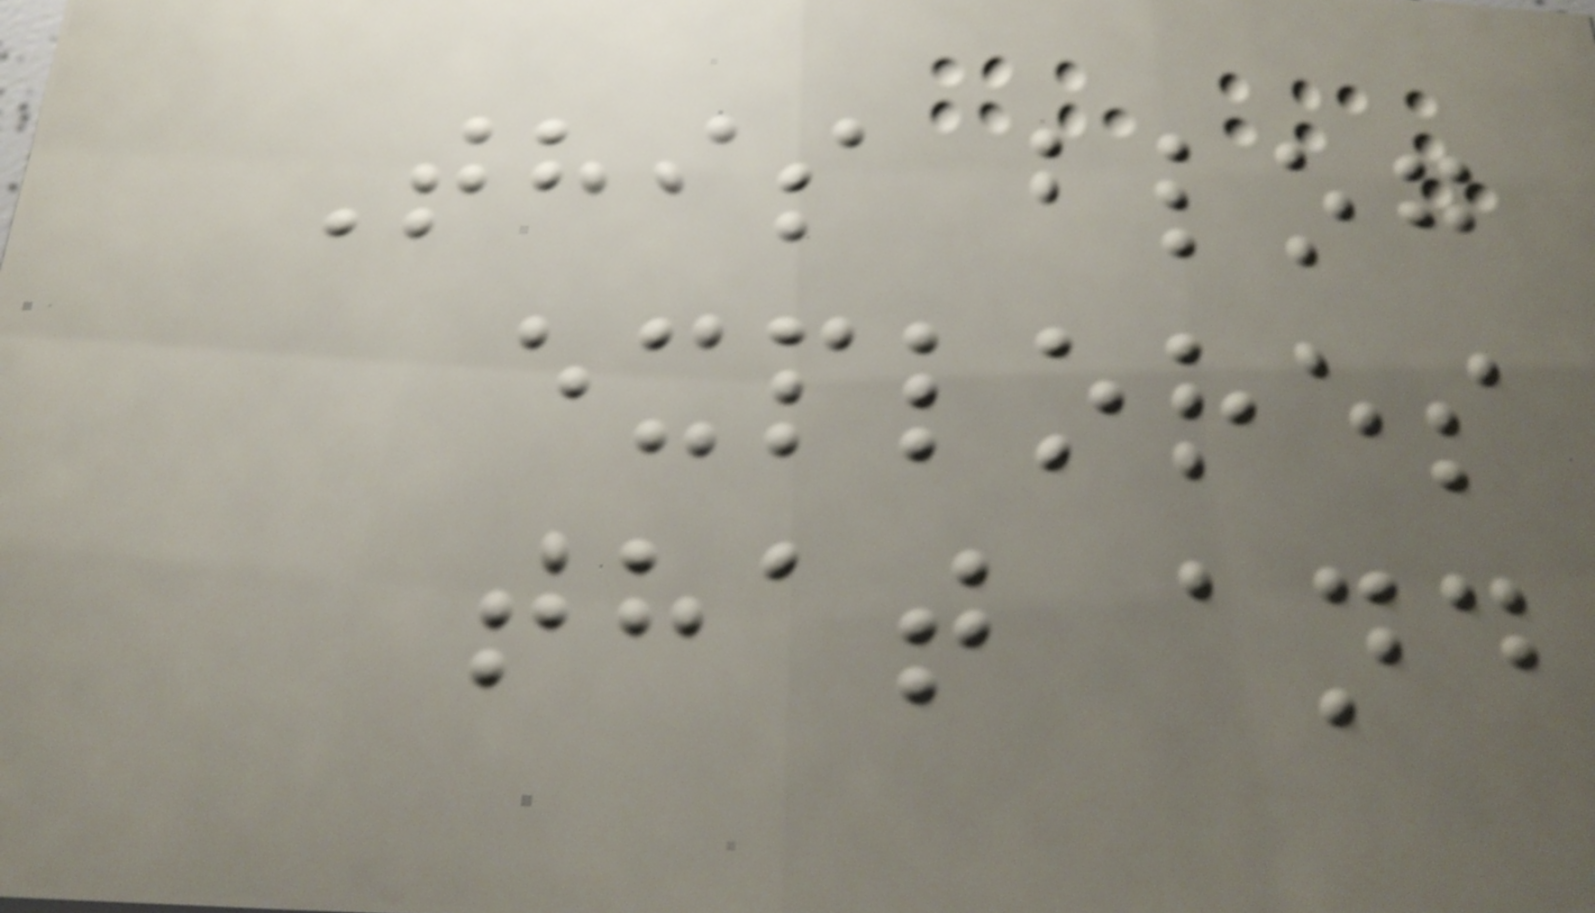This blog
explores
that and
